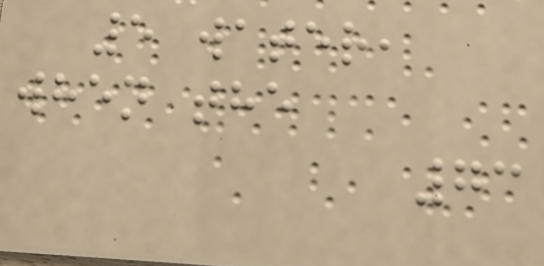5 water,
when the
73
